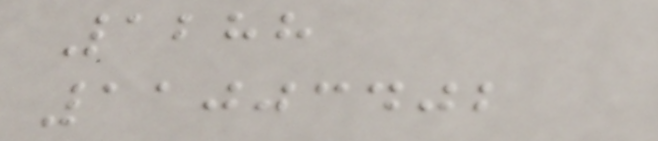1288
11003402
